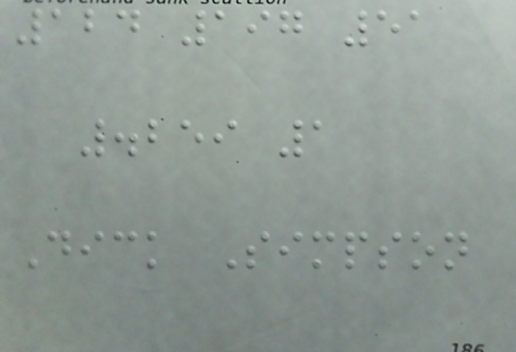124 197 51
.259 1
Dick Simpson
